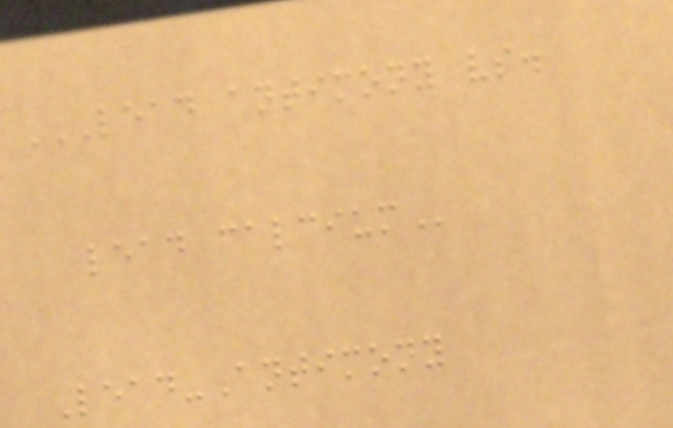LEAD ANTIMONY VS.
LEAD CALCIUM
Lead-Antimony
